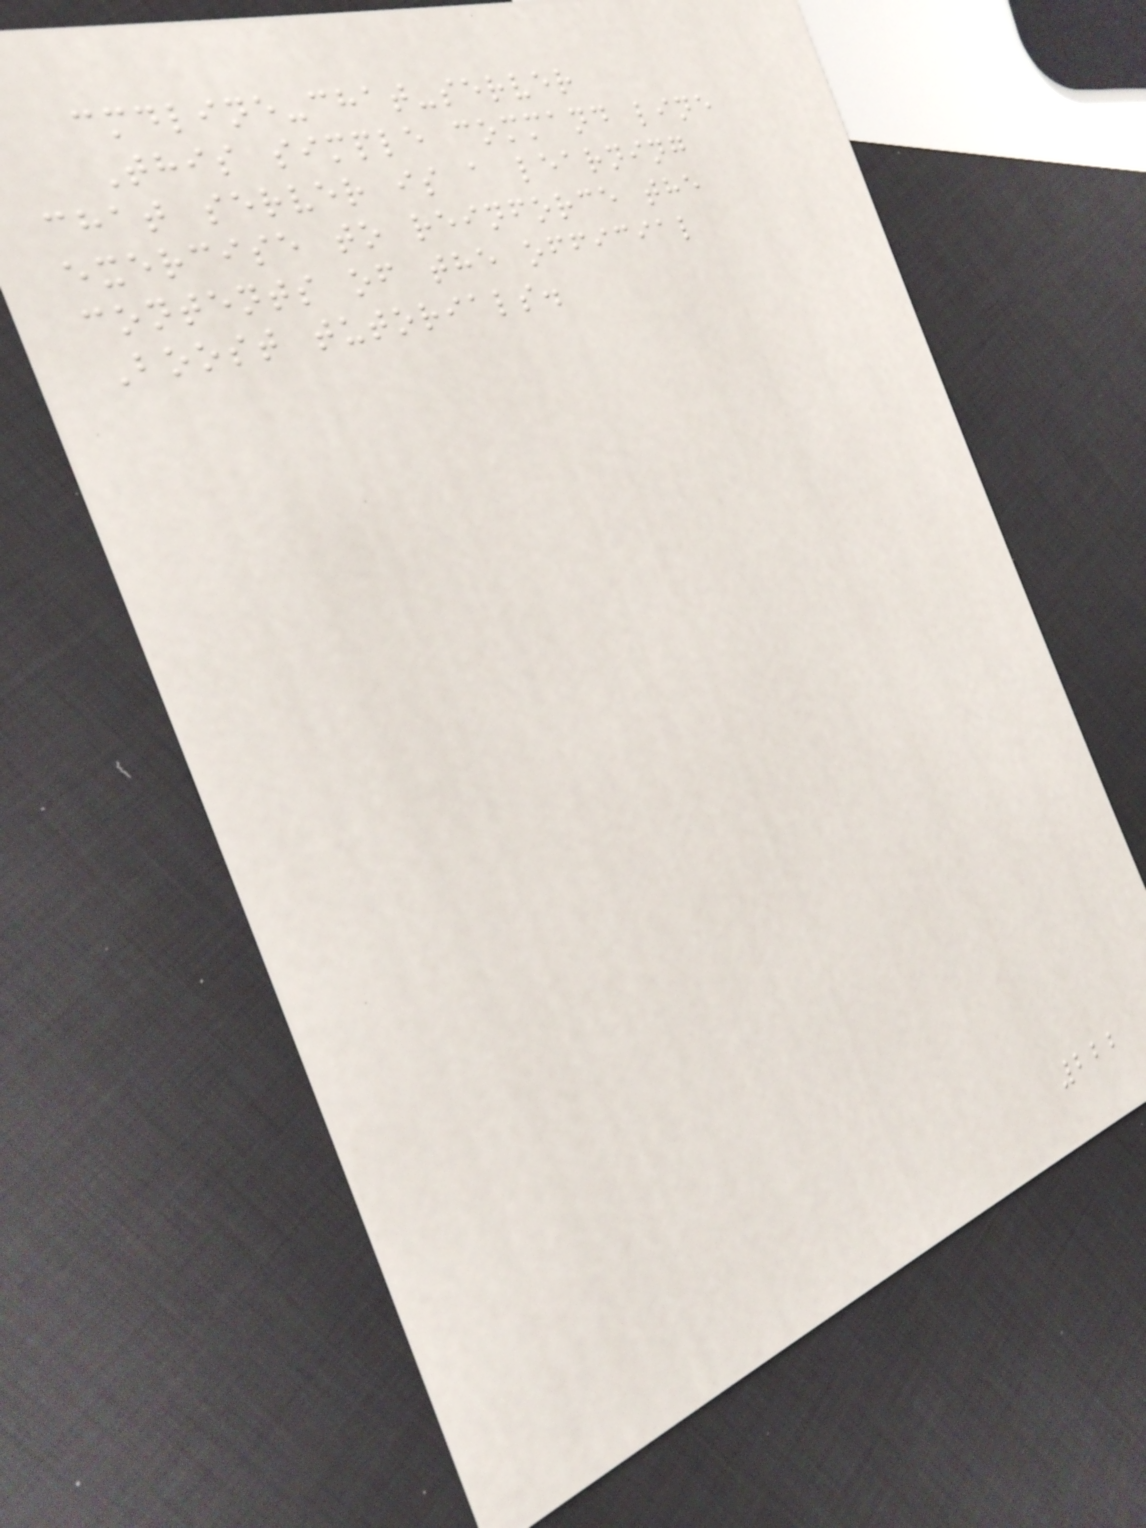cmdline-chat-server
This simple command line
chat server is a learning
exercise to reinforce the
contents of the official
Boost tutorials.
222
